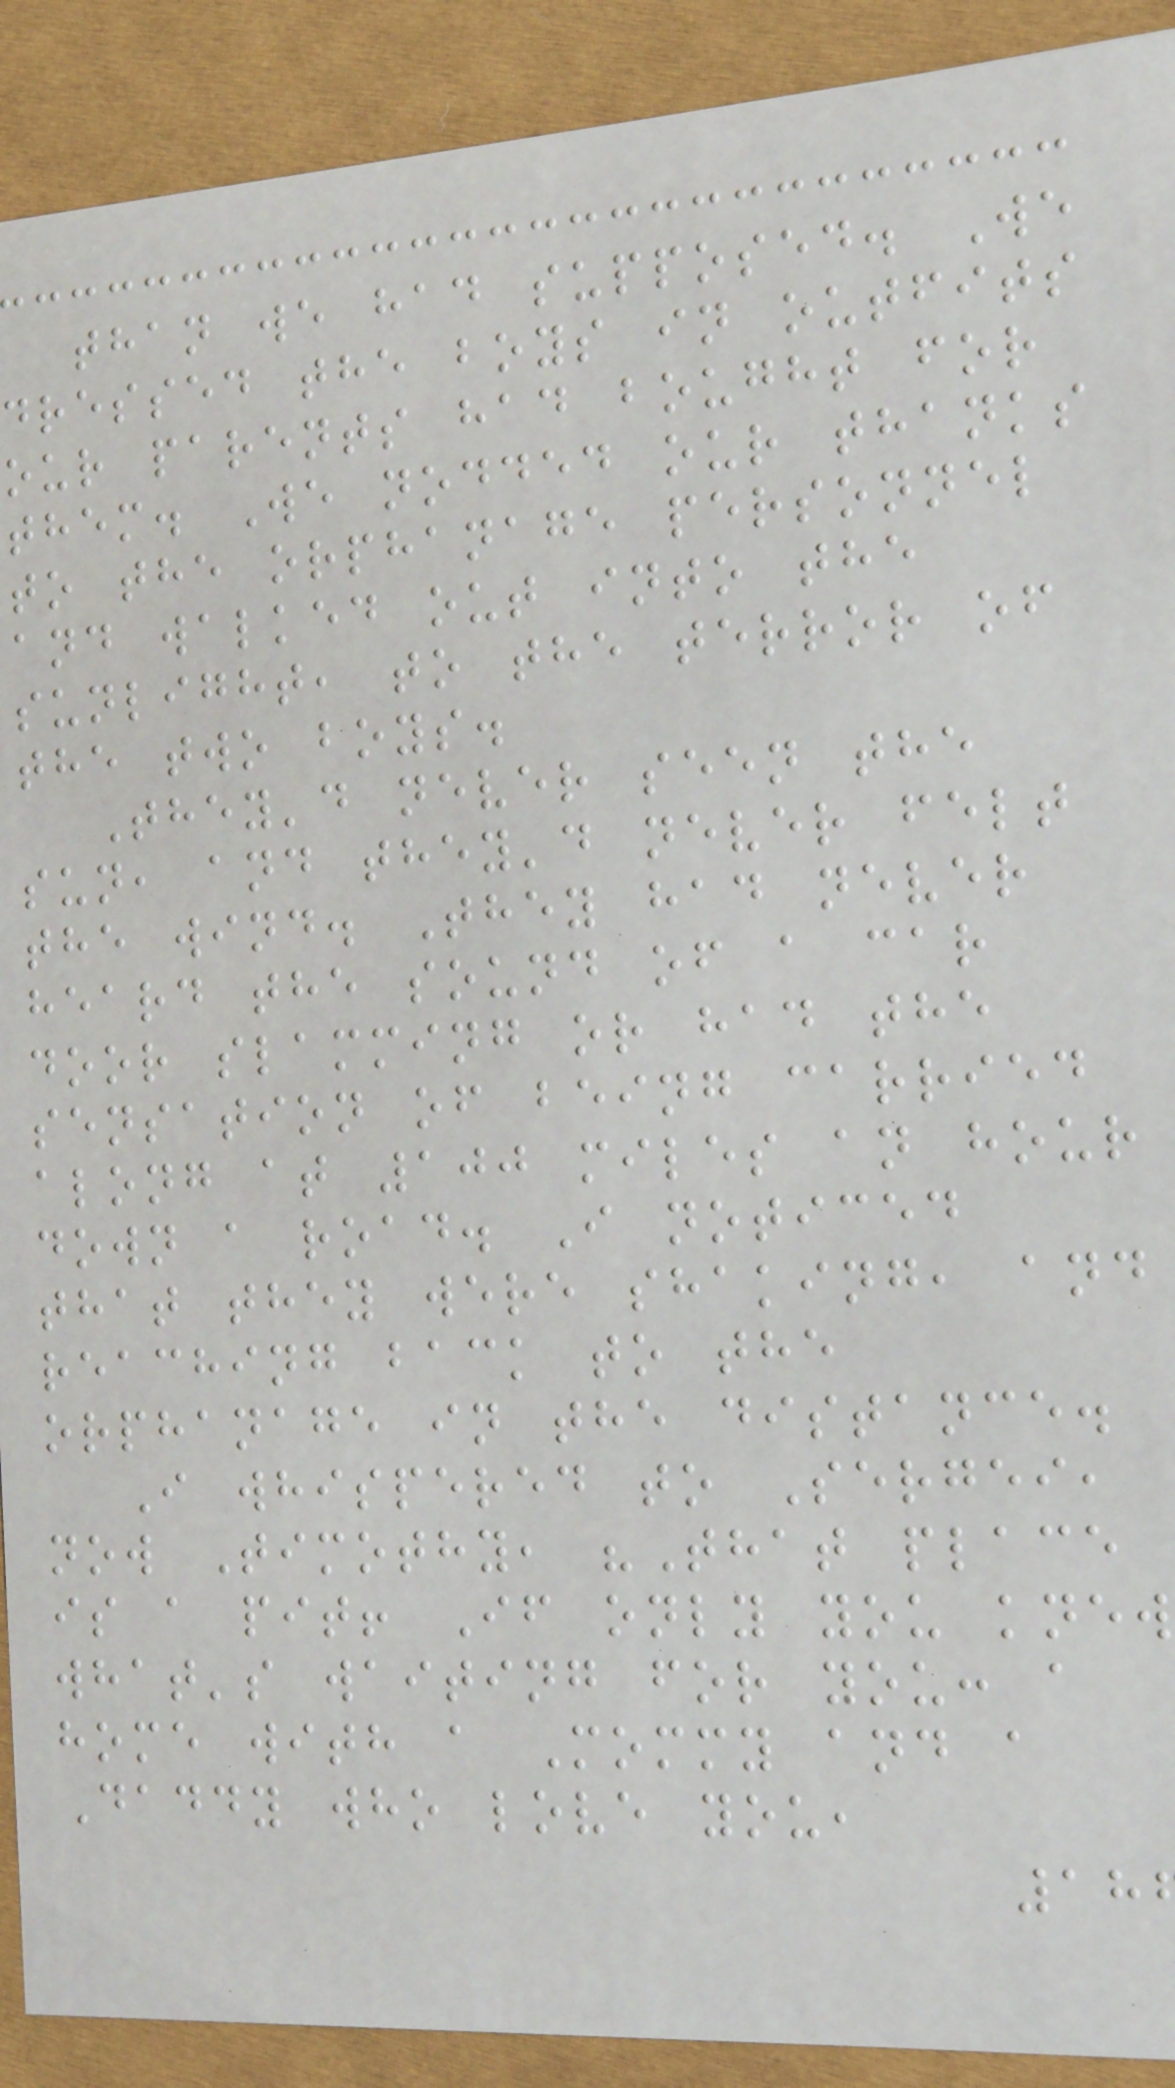than we had supposed. We
dressed the boys in outfits
our parents had bought for
them. We nodded our thanks
to the orphanage personnel
and walked out into the
sunlight, to the terror of
the two boys.
They'd never seen the
sun, and they'd never felt
the wind. They had never
heard the sound of a car
door slamming or had the
sensation of being carried
along at 100 miles an hour
down a road. I noticed
that they were shaking, and
reaching back to the
orphanage in the distance.
I whispered to Sergei,
now Timothy, "That place
is a pit! If only you knew
what's waiting for you: a
home with a Mommy and a
Daddy who love you,
